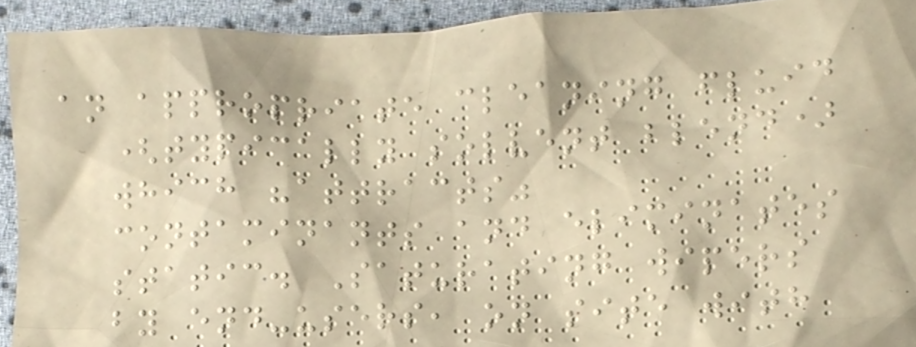an appropriate cleaning fluid
(typically solvent blend)
which "attracts"
contaminants and eliminates
static. Saturating wipers
by end-users, on site with
